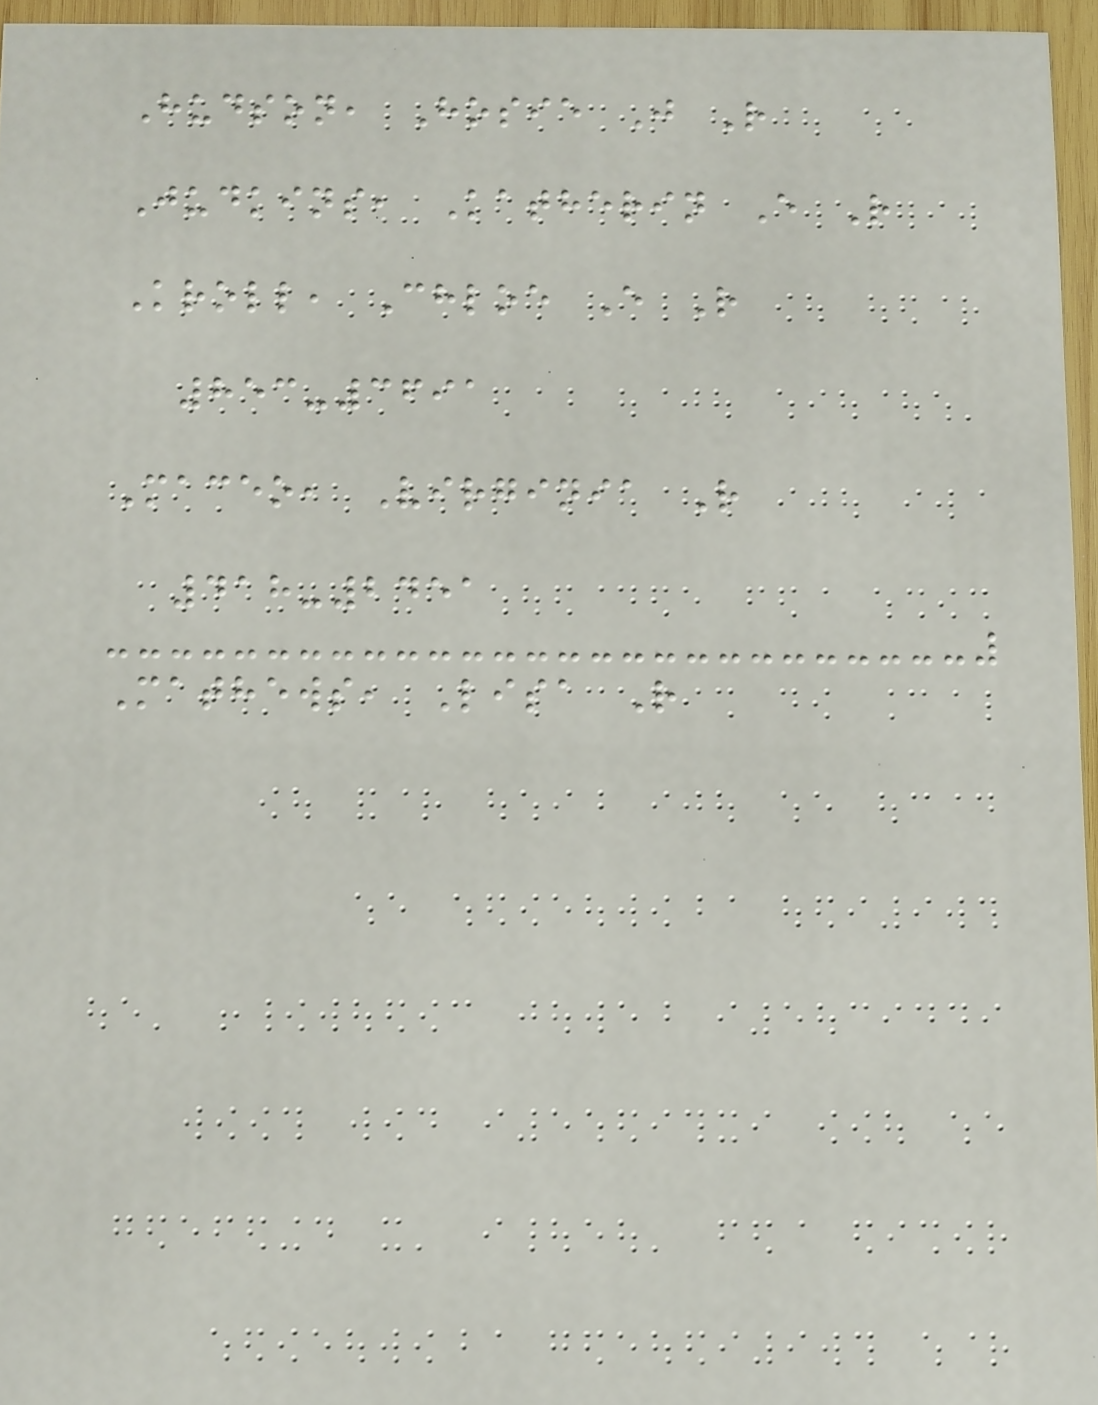Hudson, Hosie J R
Judkins, Katherin E R
Kroll, Chloe E R
853-3691
Maceo, Virginia R
418-2451
Mathews, Lisa R
